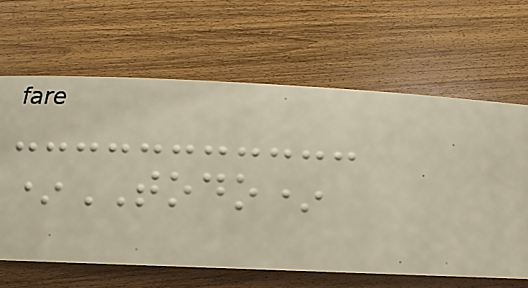*TODO*
